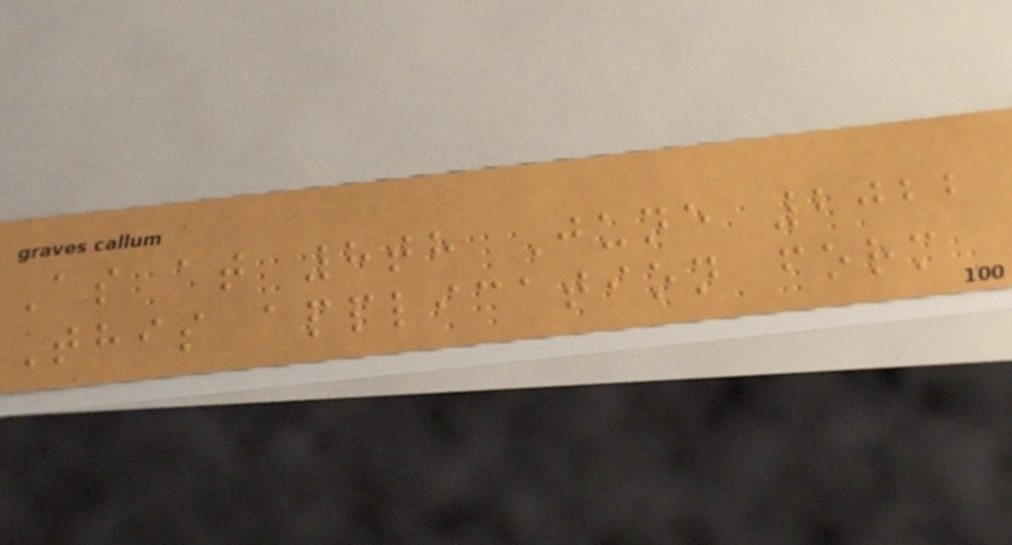As at 8th June 2022
This application form
